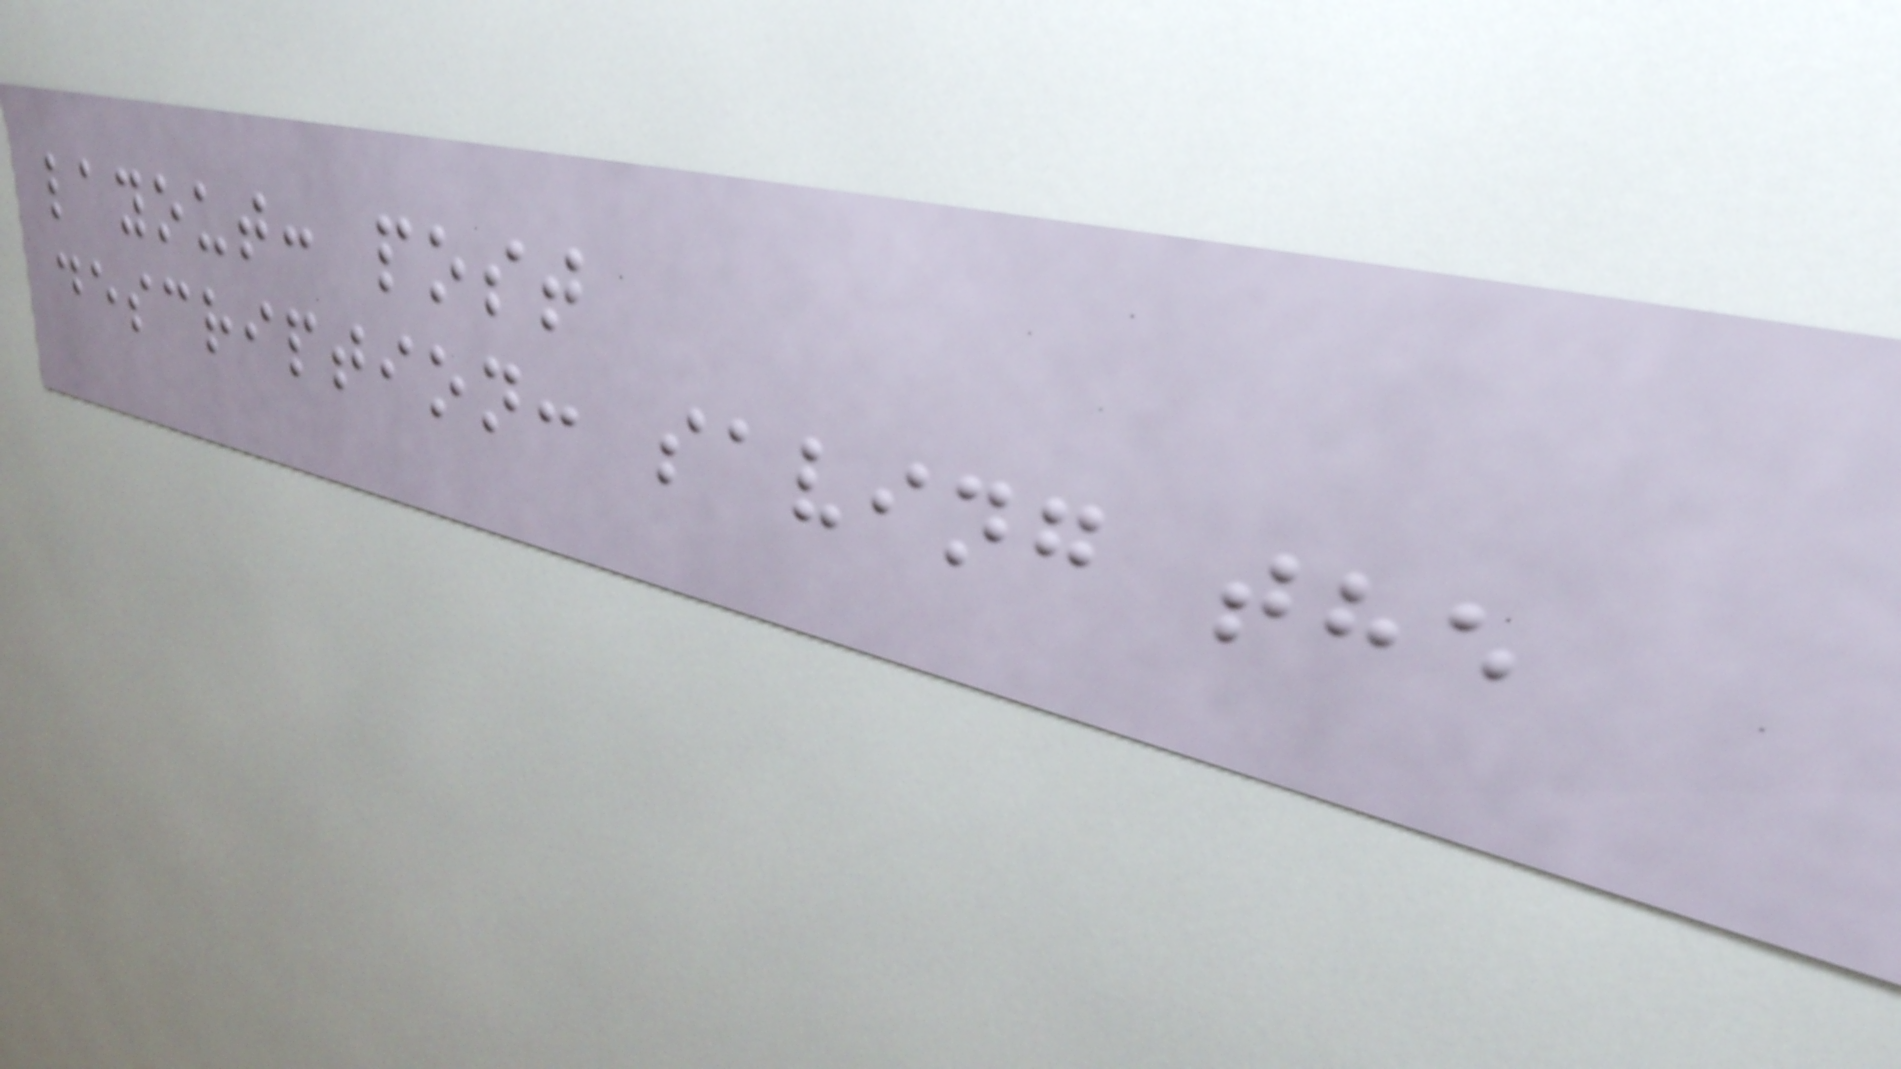layout: post
description: saving the
